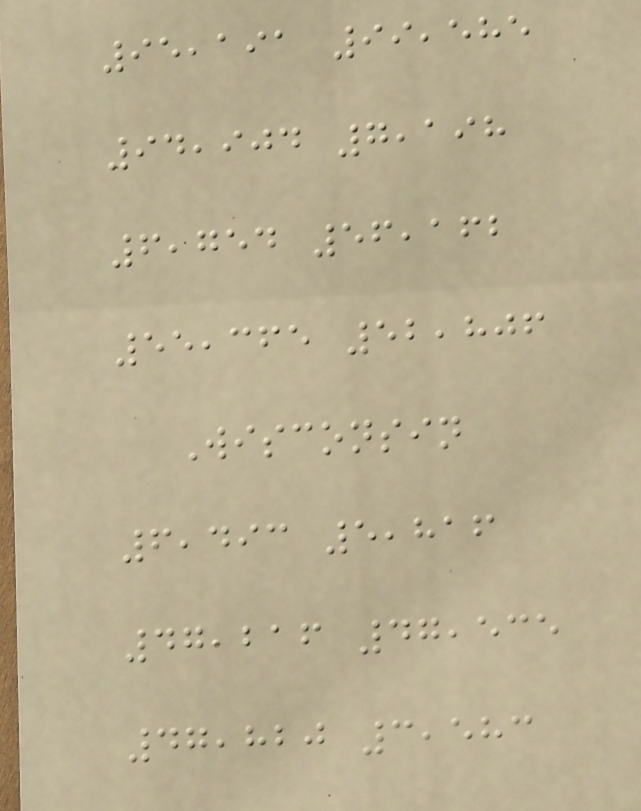95,191 99,585
94,904 7,198
6,754 56,162
55,365 52,806
Wisconsin
6,493 5,816
47,216 47,535
47,820 3,583
